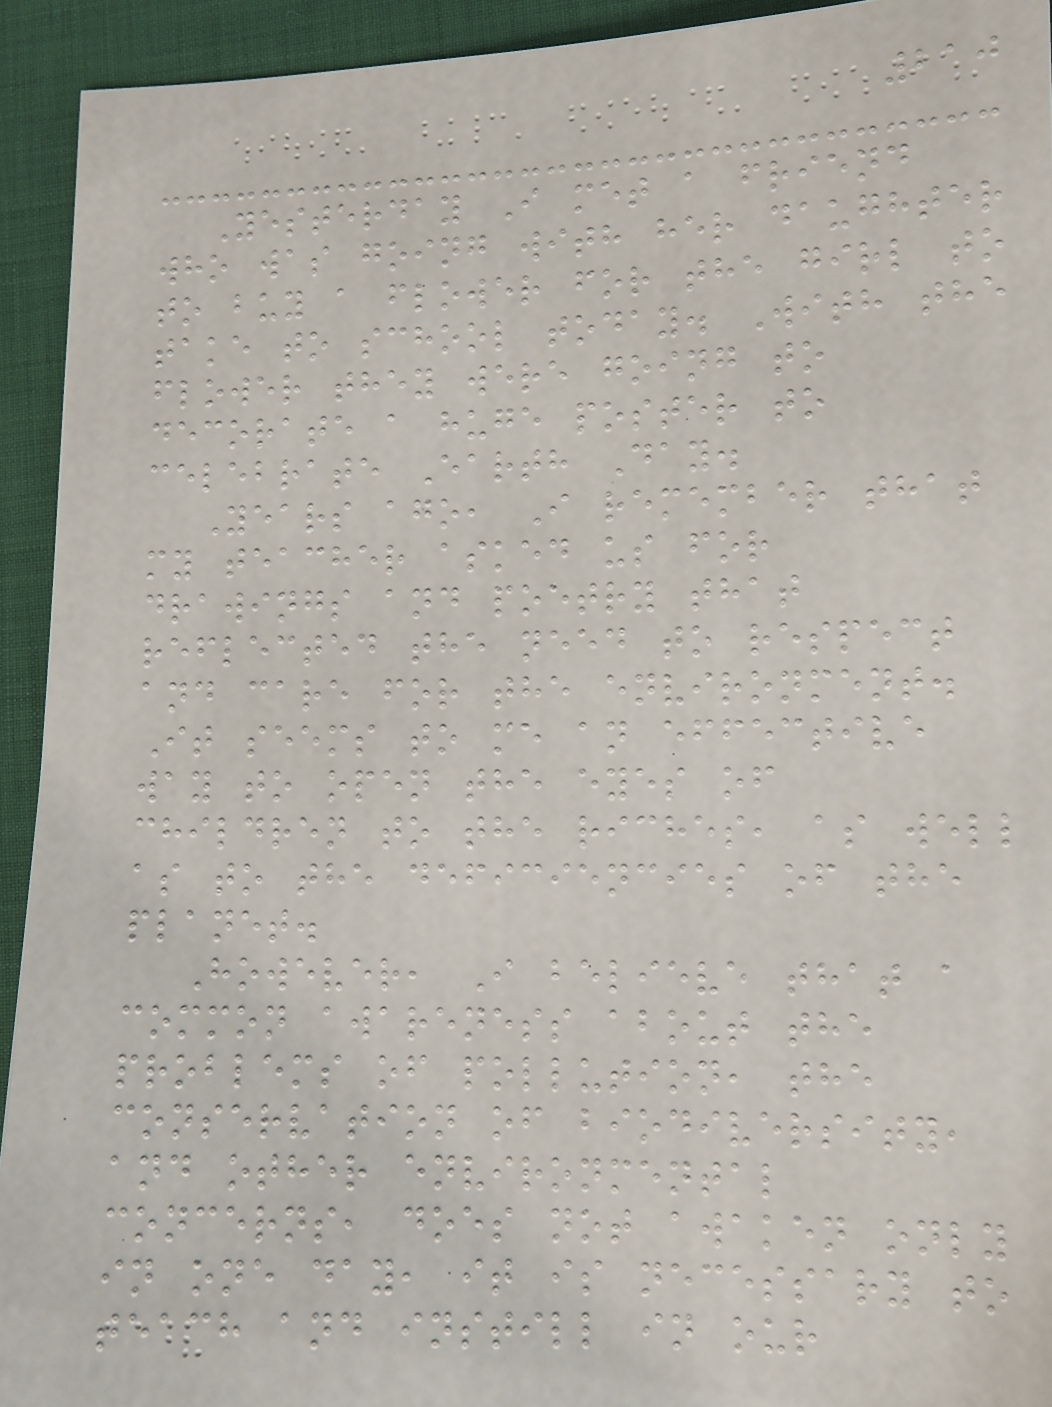210
Yesterday I met a friend
who was going with her daughter
to buy a flower for the girl to
take to school today. With the
flower they were going to
decorate a huge poster to
celebrate Earth Day.
Years ago, I remember that
my teacher asked us for
drawings and poetry that
reflected the need to respect
and care for the environment.
It seems to me an effective
way to open the eyes of
children to the riches, as well
as to the deficiencies of the
planet.
However, I believe that a
common awareness about the
problems of pollution, the
conservation of biodiversity,
and other environmental
concerns, does not awaken only
in one day, it is necessary to
teach and instill in our
